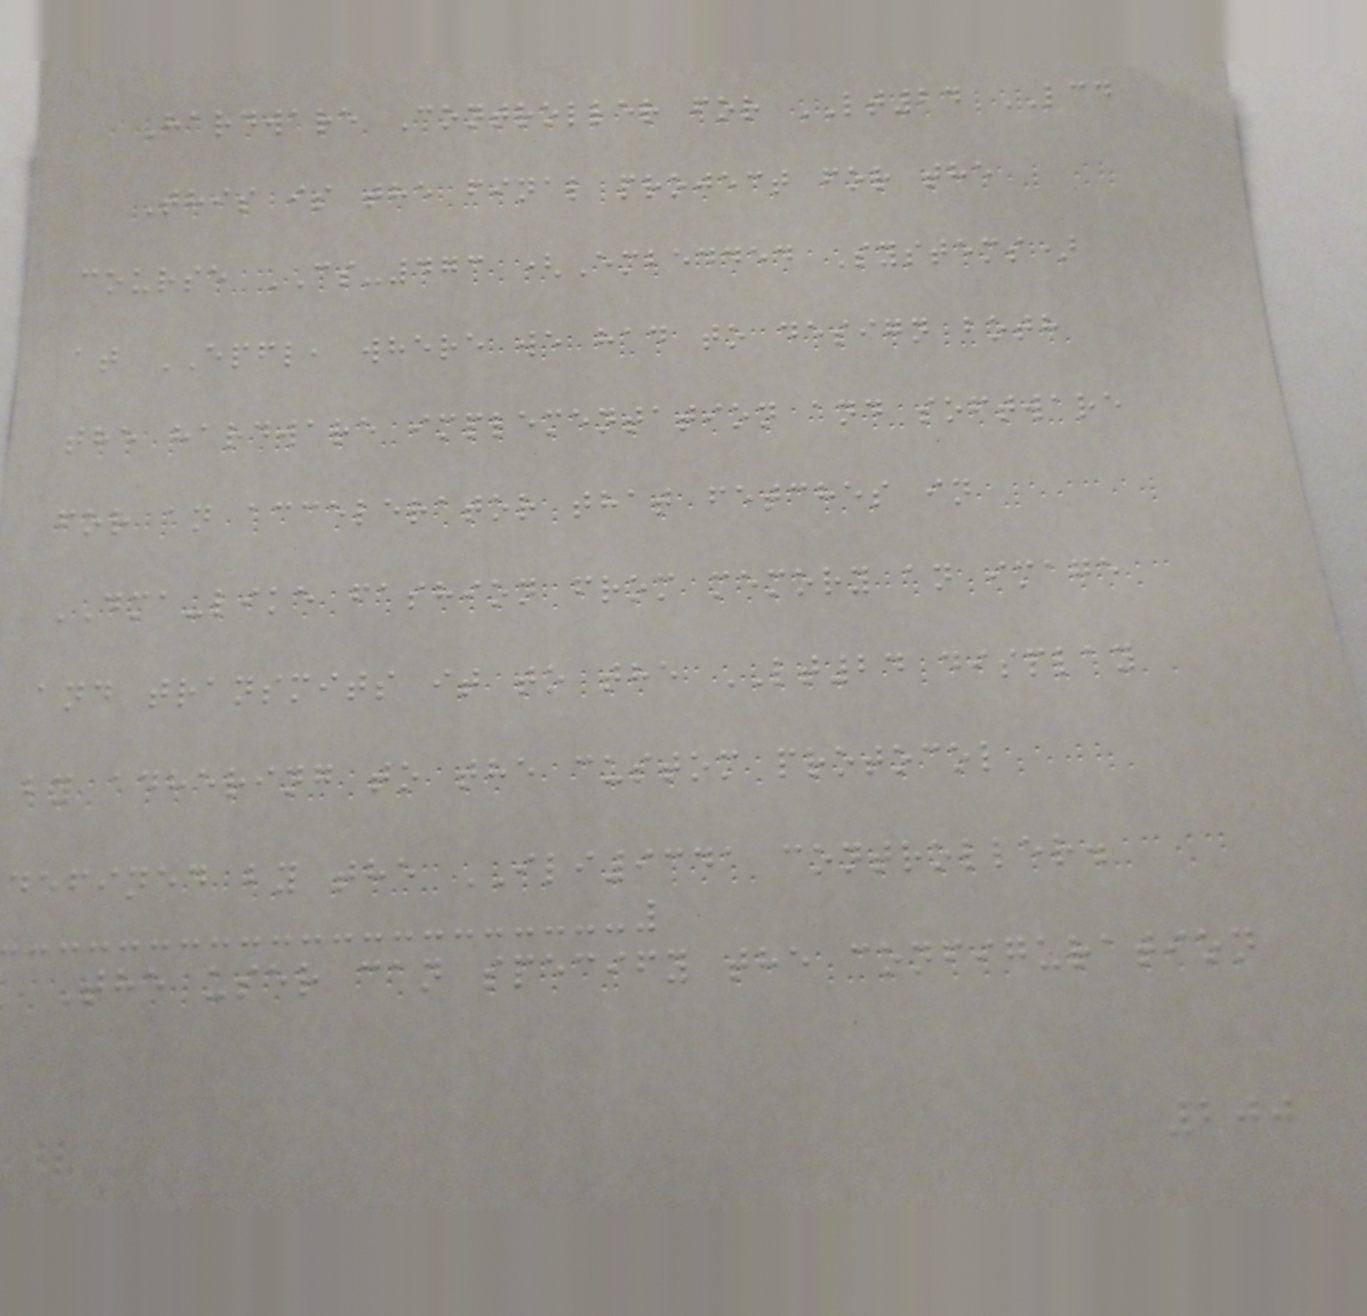Hardware Controller for LT24 LCD
This is the final project for the
course CS-473 (Embedded Systems)
at EPFL, where we had to design both
the hardware implementation and software
for an accelerator that fetches in
DMA-like fashion from memory an image
and transmits it to the LT24 display
by adhering to the custom protocol
defined by the ILI9341 controller.
The user can specify the configuration
200
